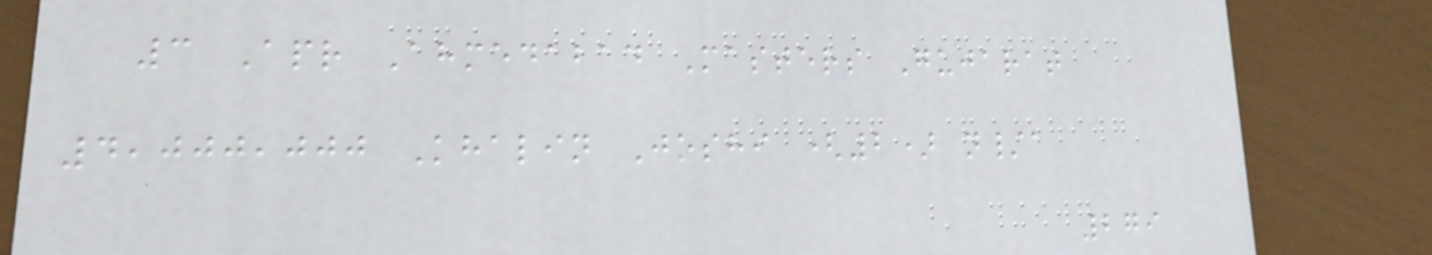3 Apr Ahmedabad Masters Gujarat
4,000,000 Khalin Joshi (2) n/a
279
